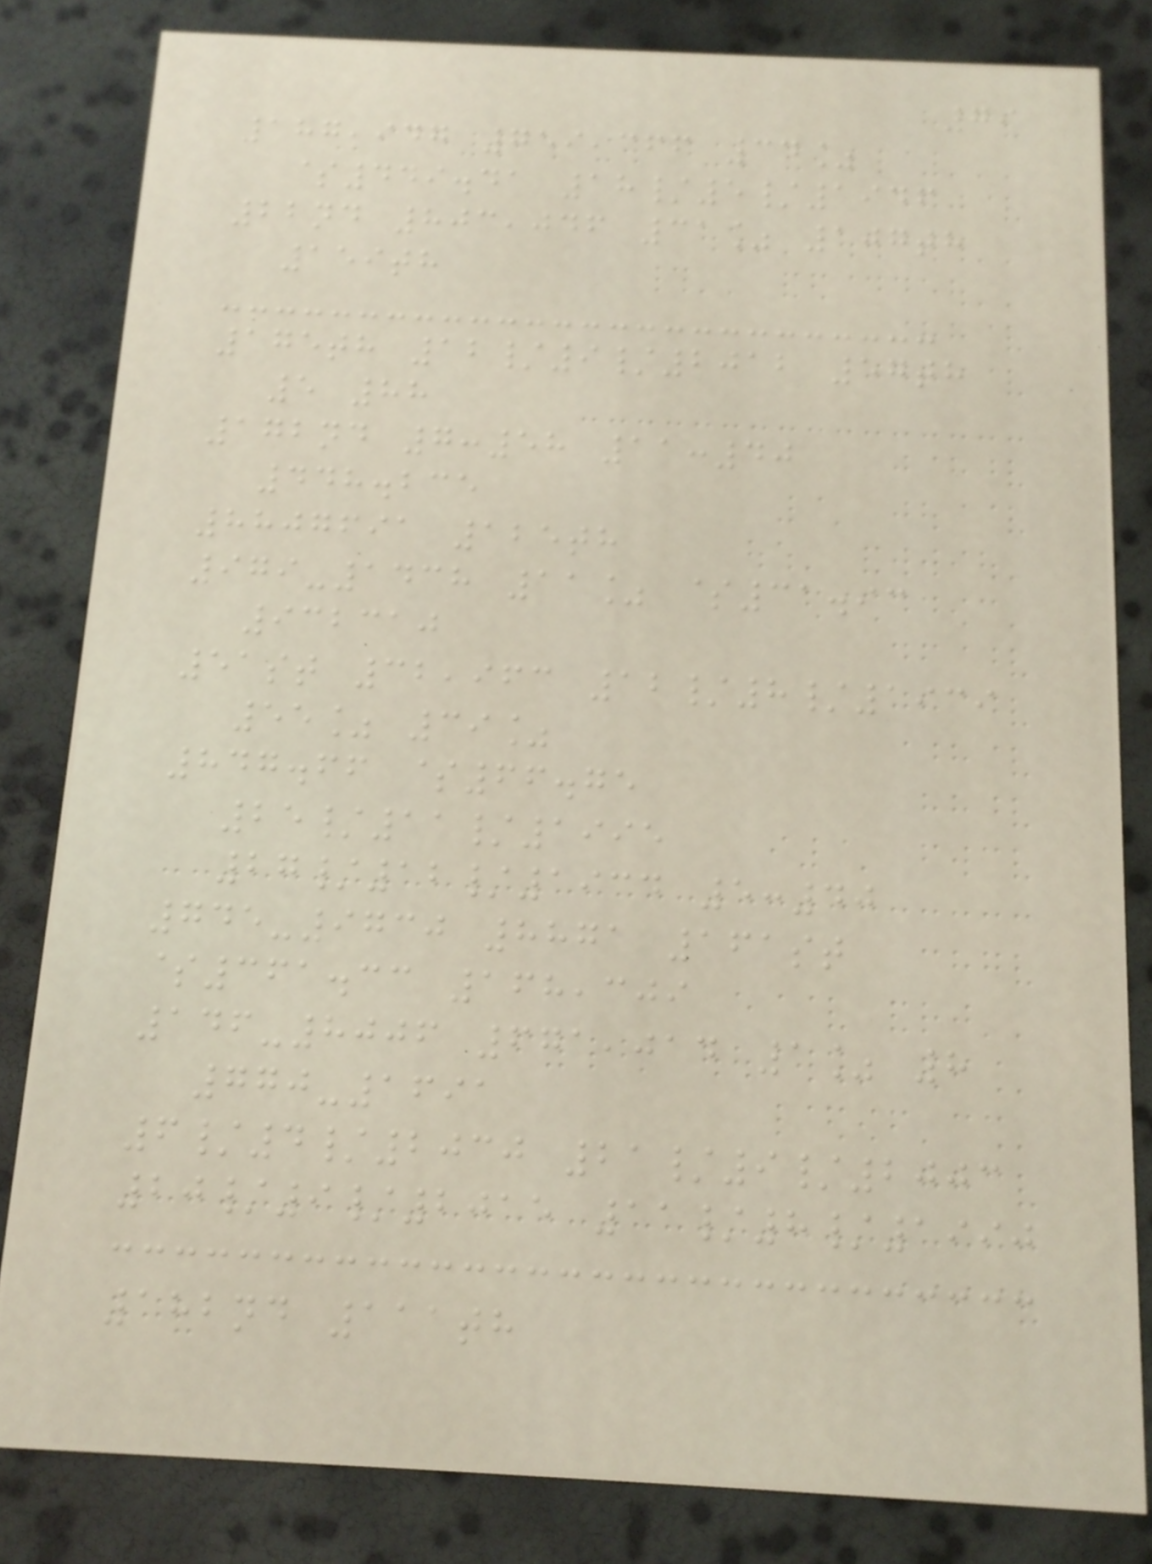79
187,947 759,366 34%
$449.41 18/5/1946
22nd 803,046 31% 107th
159th
175th 12/9/2012 57th
5 88
172nd 7:58 11:40
448.235
8807691 125th
979-1438 11% $31.93
932310
51st 32,963 12/8/1939
55% 39%
847.66 $66.75
25/11/1995
27/12/1934 5:40
745-9730 8871 161st
$361.33 168,309
146-8006 671,014 1% 8
770-1691
6/4/2030 21/9/2003
20/9/2015 11/8/1990
182nd 111th
